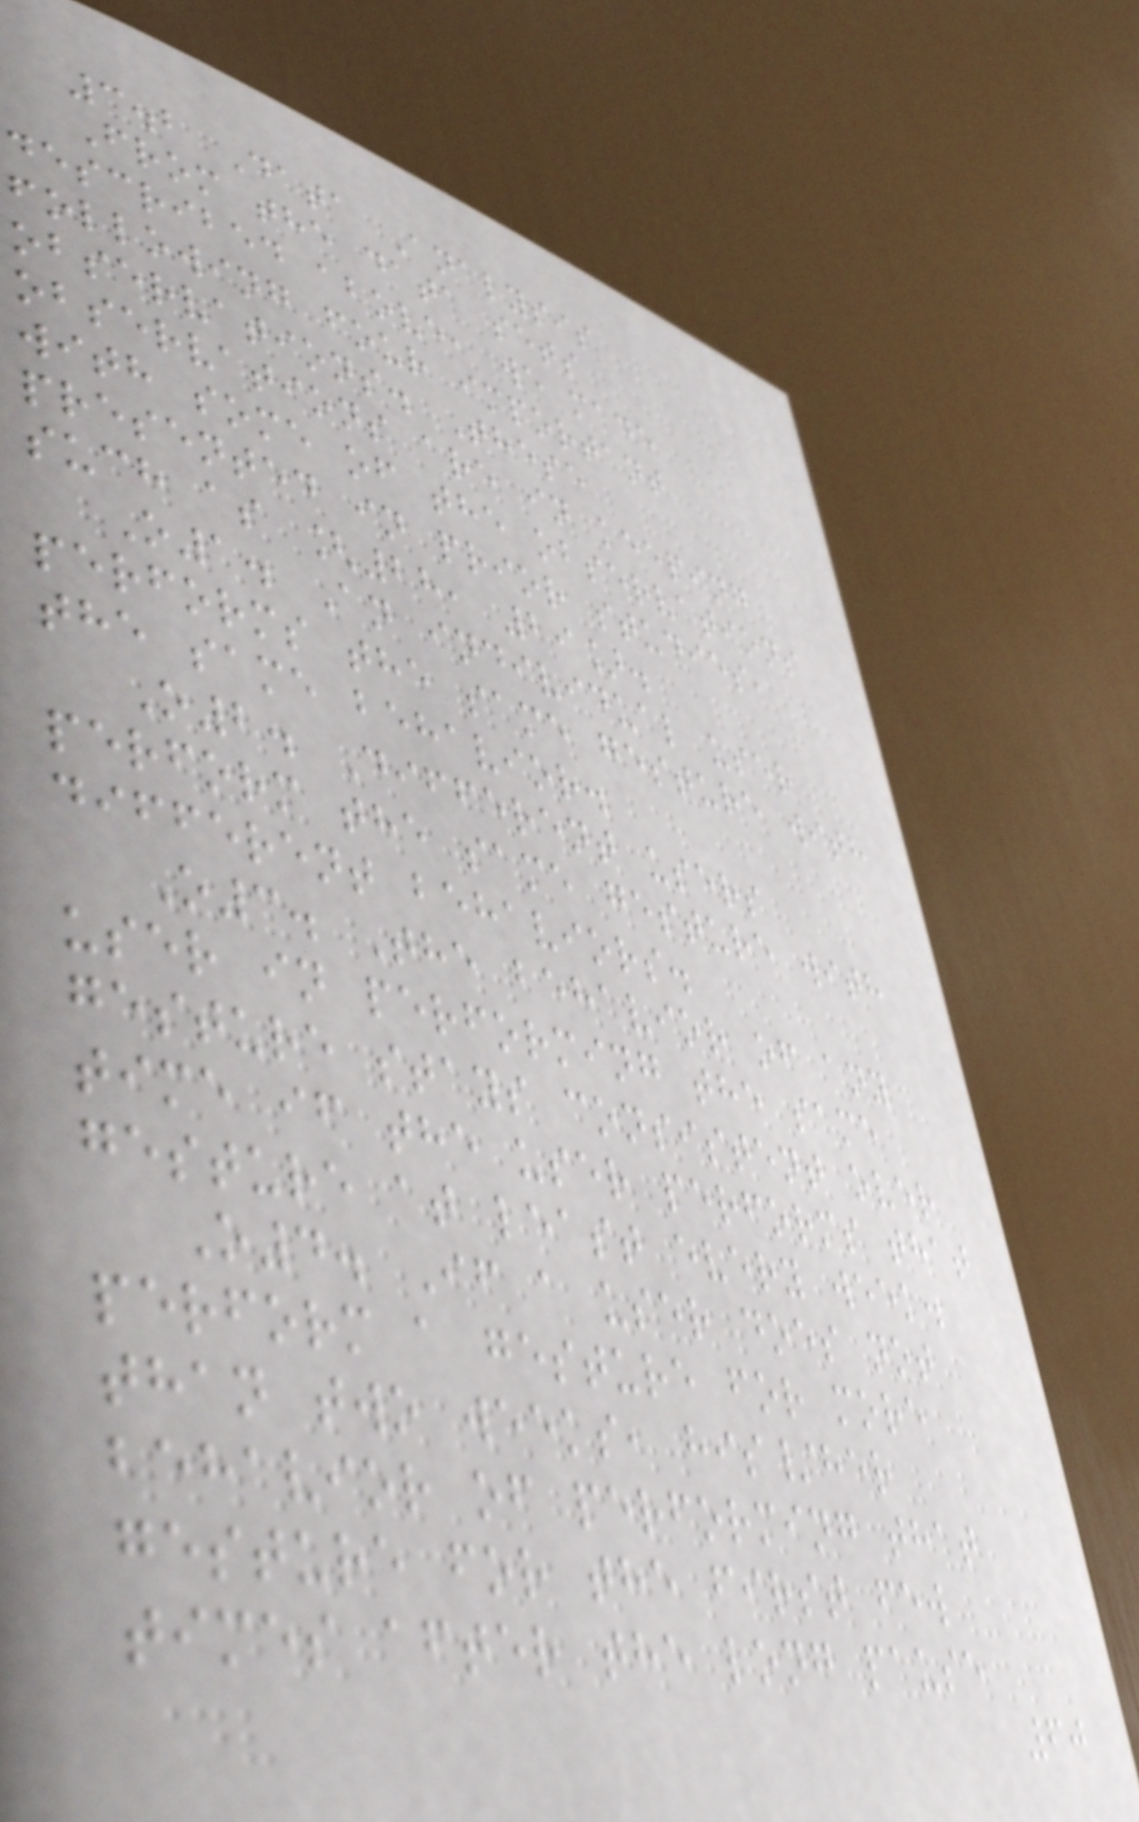3.2 Data Analysis
From the data sets
described above, we made
following four important
observations. These
observations are in keeping
with some of the observations
presented in prior studies,
such as [28, 29].
O1. An individual user
performs the same gesture with
the same behavior.
O2. Different users
perform the same gesture with
different behaviors.
O3. The behavior of any
user in performing the same
gesture stays consistent over
time if the user performs that
gesture at least every week.
O4. If a user does not
perform a gesture for more
than two weeks, his/her
behavior of performing that
gesture for the first few
times after the long pause
60
